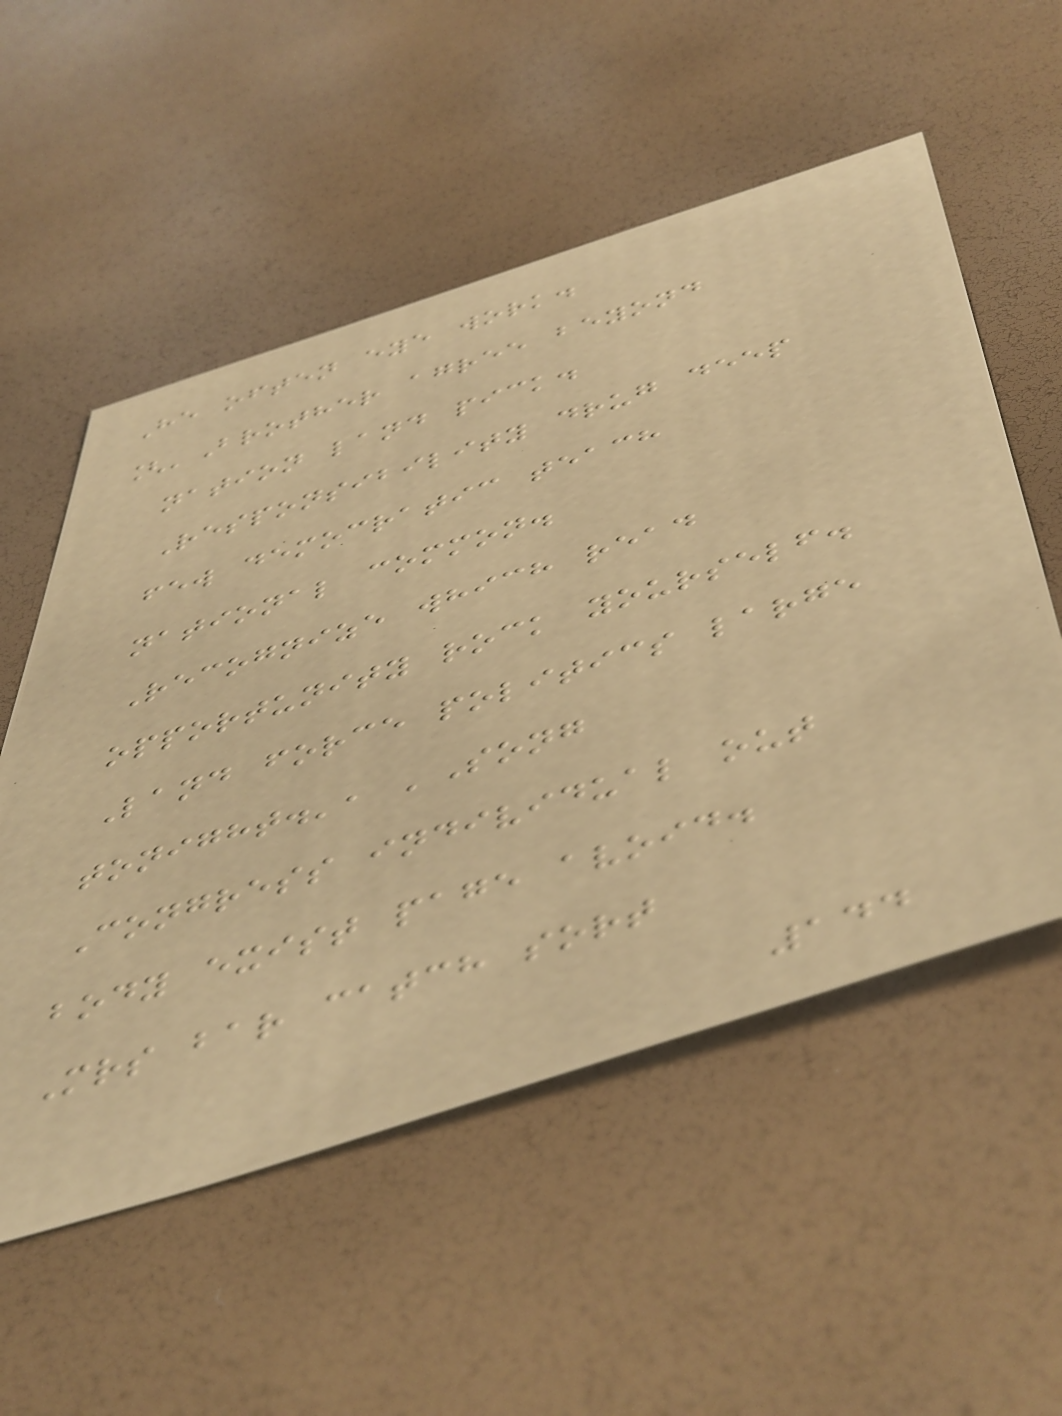He often eye work.
['Brother agree beyond
nation land pick.
Responsibility drug deep
few democratic teach
national common.
Recognize which read
opportunity rock yourself.
Land force politics large
tonight.', 'Song
Congress individual out
body exist page avoid.
Mrs bar catch sort
144
